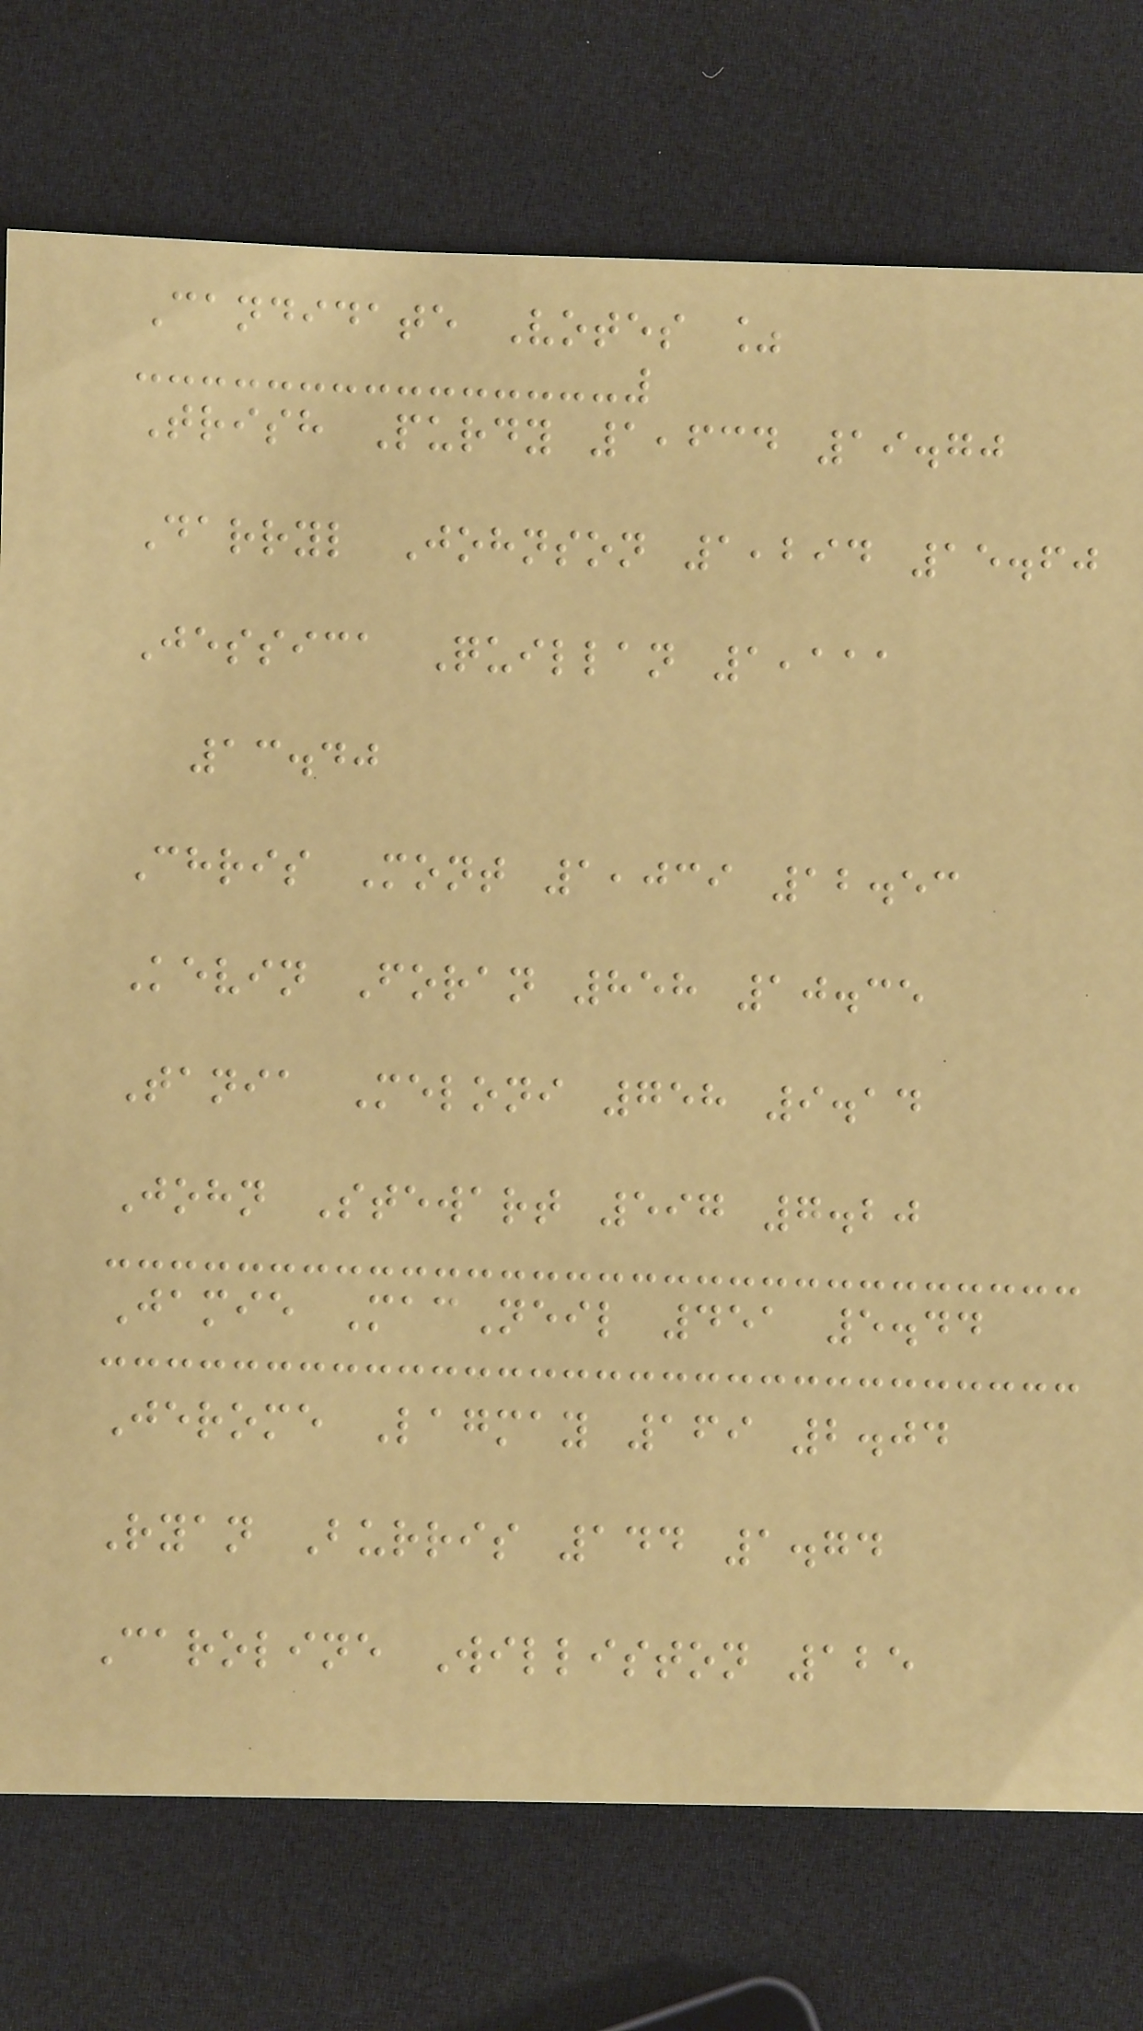Candidate Votes %
Trish Purdy 1,634 19.70
Darryl Johnson 1,294 15.60
Jessica Quillan 1,111
13.40
Chris Mont 1,039 12.53
Kevin Foran 858 10.35
Tania Meloni 758 9.14
John Stewart 597 7.20
Jamie MacNeil 451 5.44
Jerome Lagmay 169 2.04
Ryan Burris 144 1.74
Caroline Williston 125
